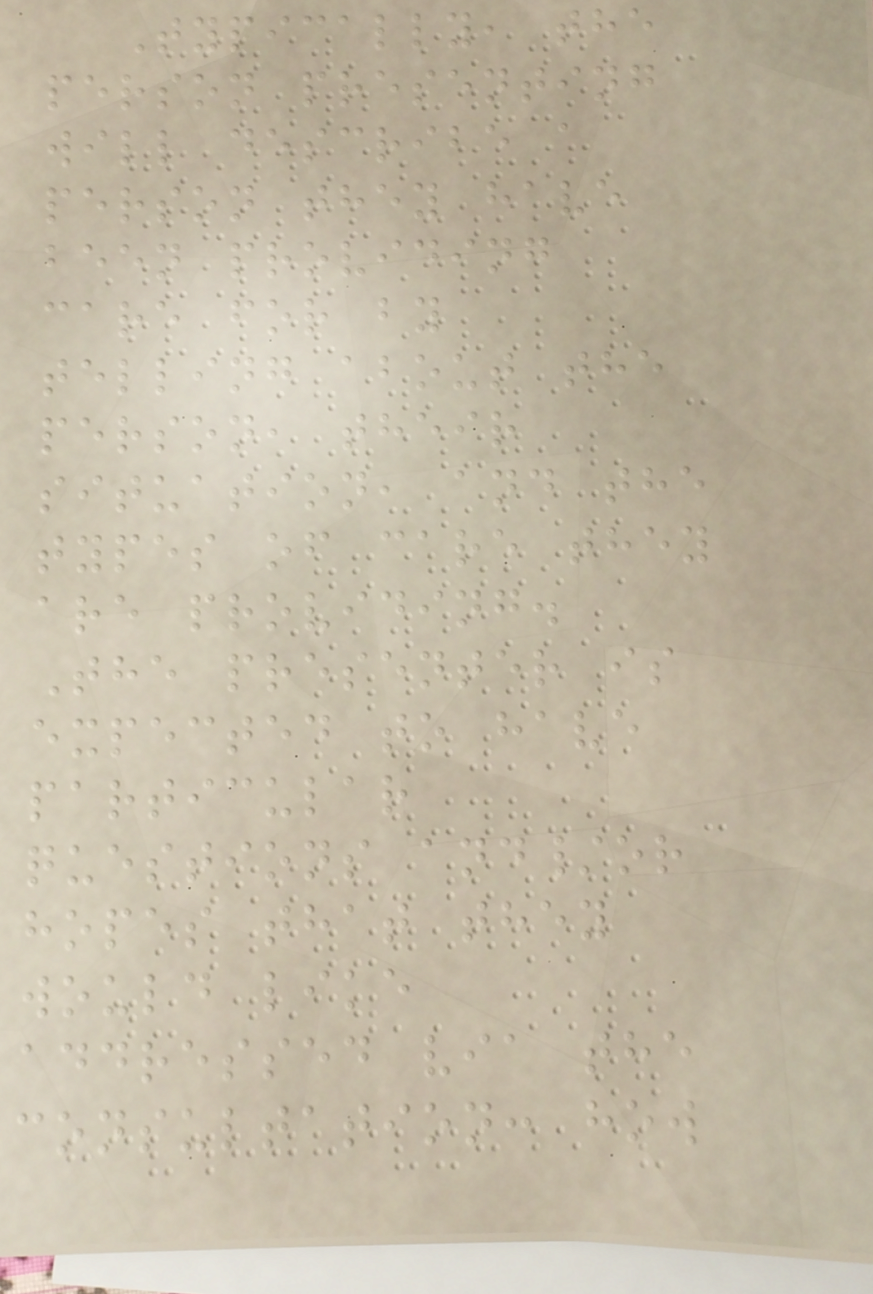Typically, the
person presenting
will describe a
person they have
been providing
care for by
telling about the
person, their
situation, and the
types of care they
are providing.
The presenter is
expected to have
particular
questions and/or
hopes that they
would like
addressed via the
consultation: how
